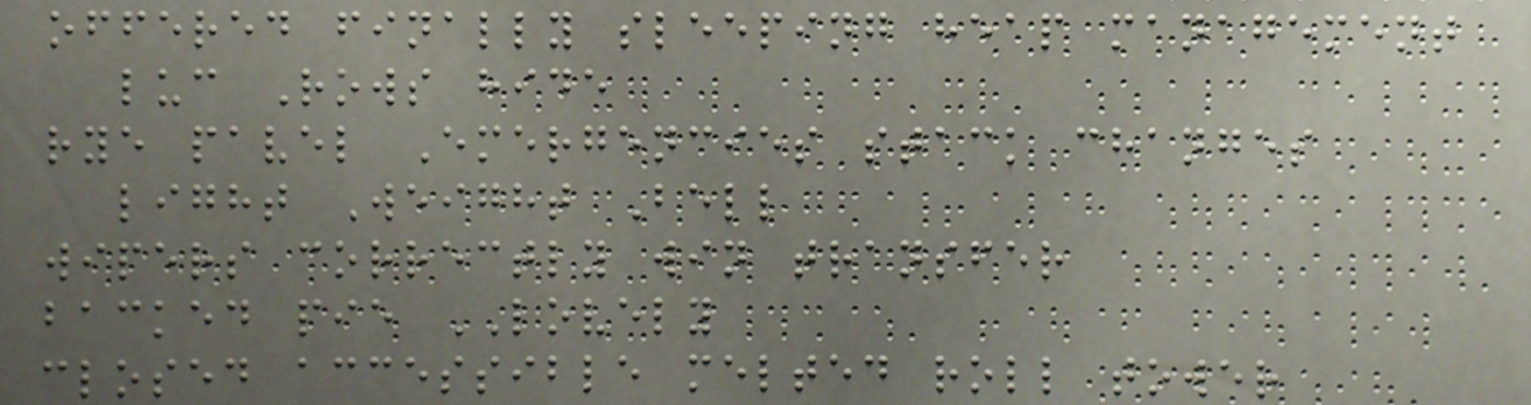offered finally sleeping heap management
luc Rows hide
rye pavel Emergencies stack changes
light Weight Bell
wipers correctly win transfer
backed pie LOVELY
closed accessible melted roll tower
